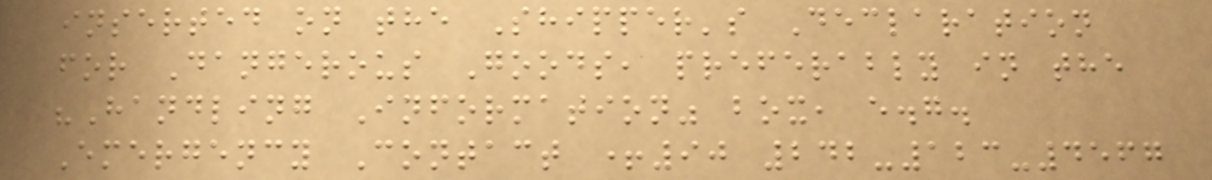inserted on the Shipper's Declaration
for Dangerous Goods, preferably in the
"Handling Information" box, e.g.
Emergency Contact +90 242-123-4567
